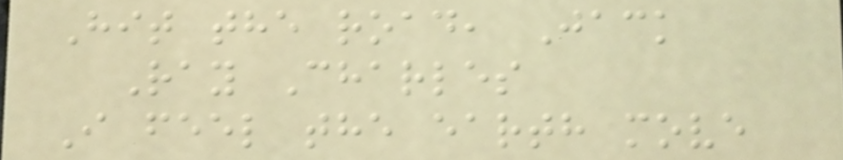Hit the road, Jack
Ray Charles
I feel the earth move
